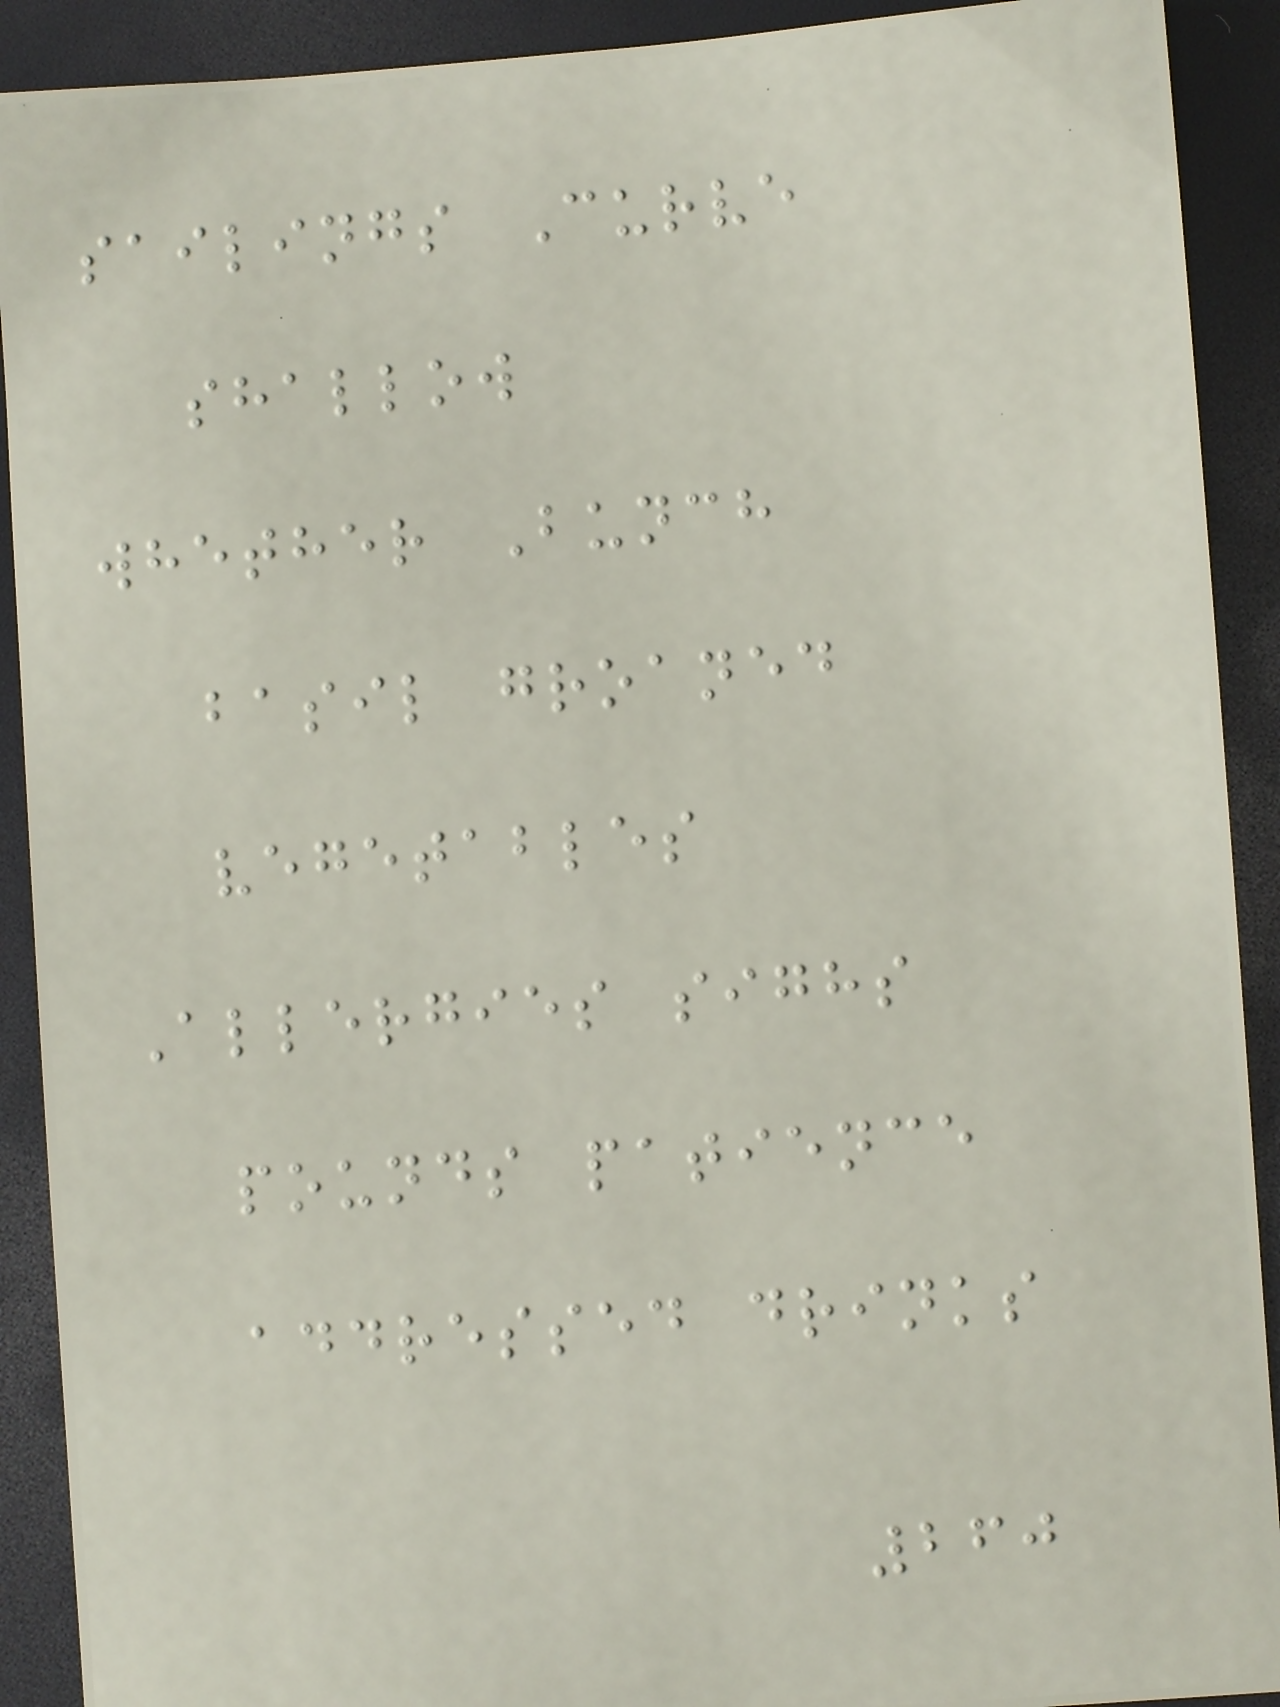sailings Curve
shallow
whether Bunch
basil groaned
vegetables
Allergies sighs
pounds patience
addressed drinks
260
